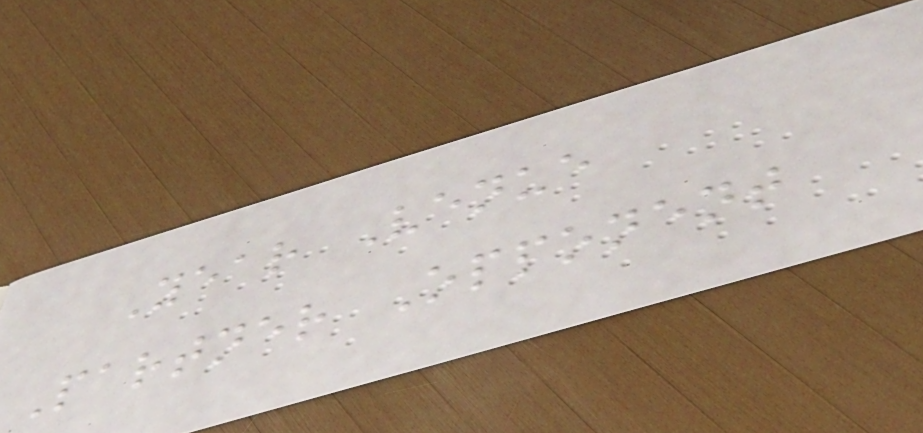Year Venue
Partner Opponent
